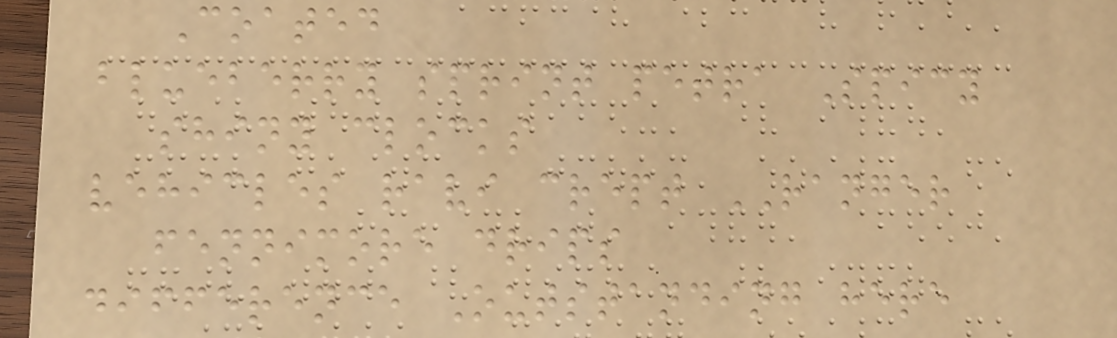Coated
blueberry sprint petra Spicy
shiny clocks
vehicles ravi crept RANGER
fennimore drips
difference Outstanding here
